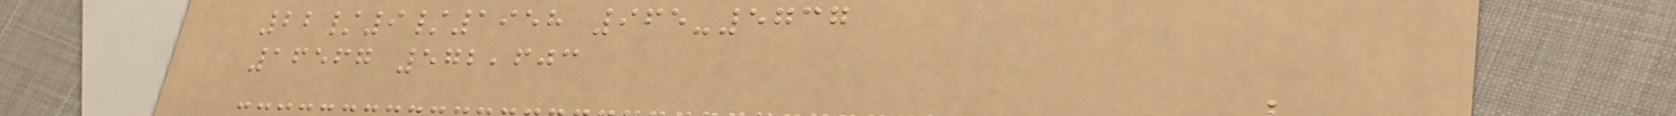22/9/1958 965-5737
16567 572,603
